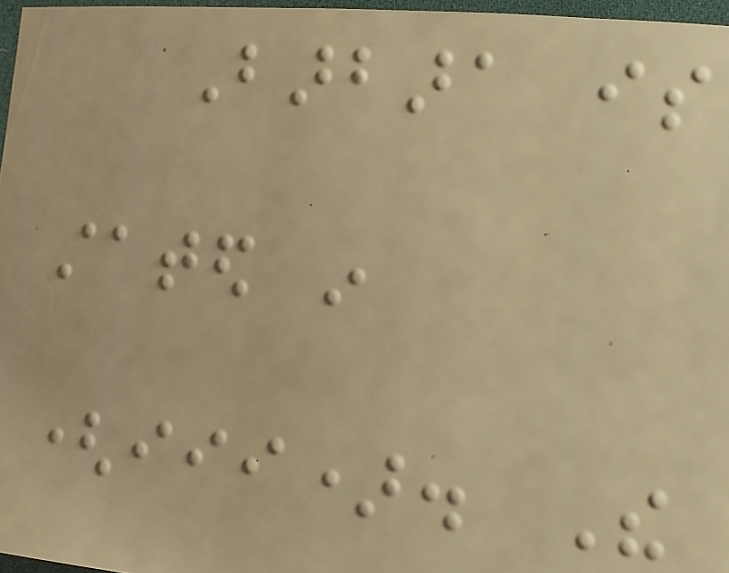Barbara is
stated in
(iii). The
